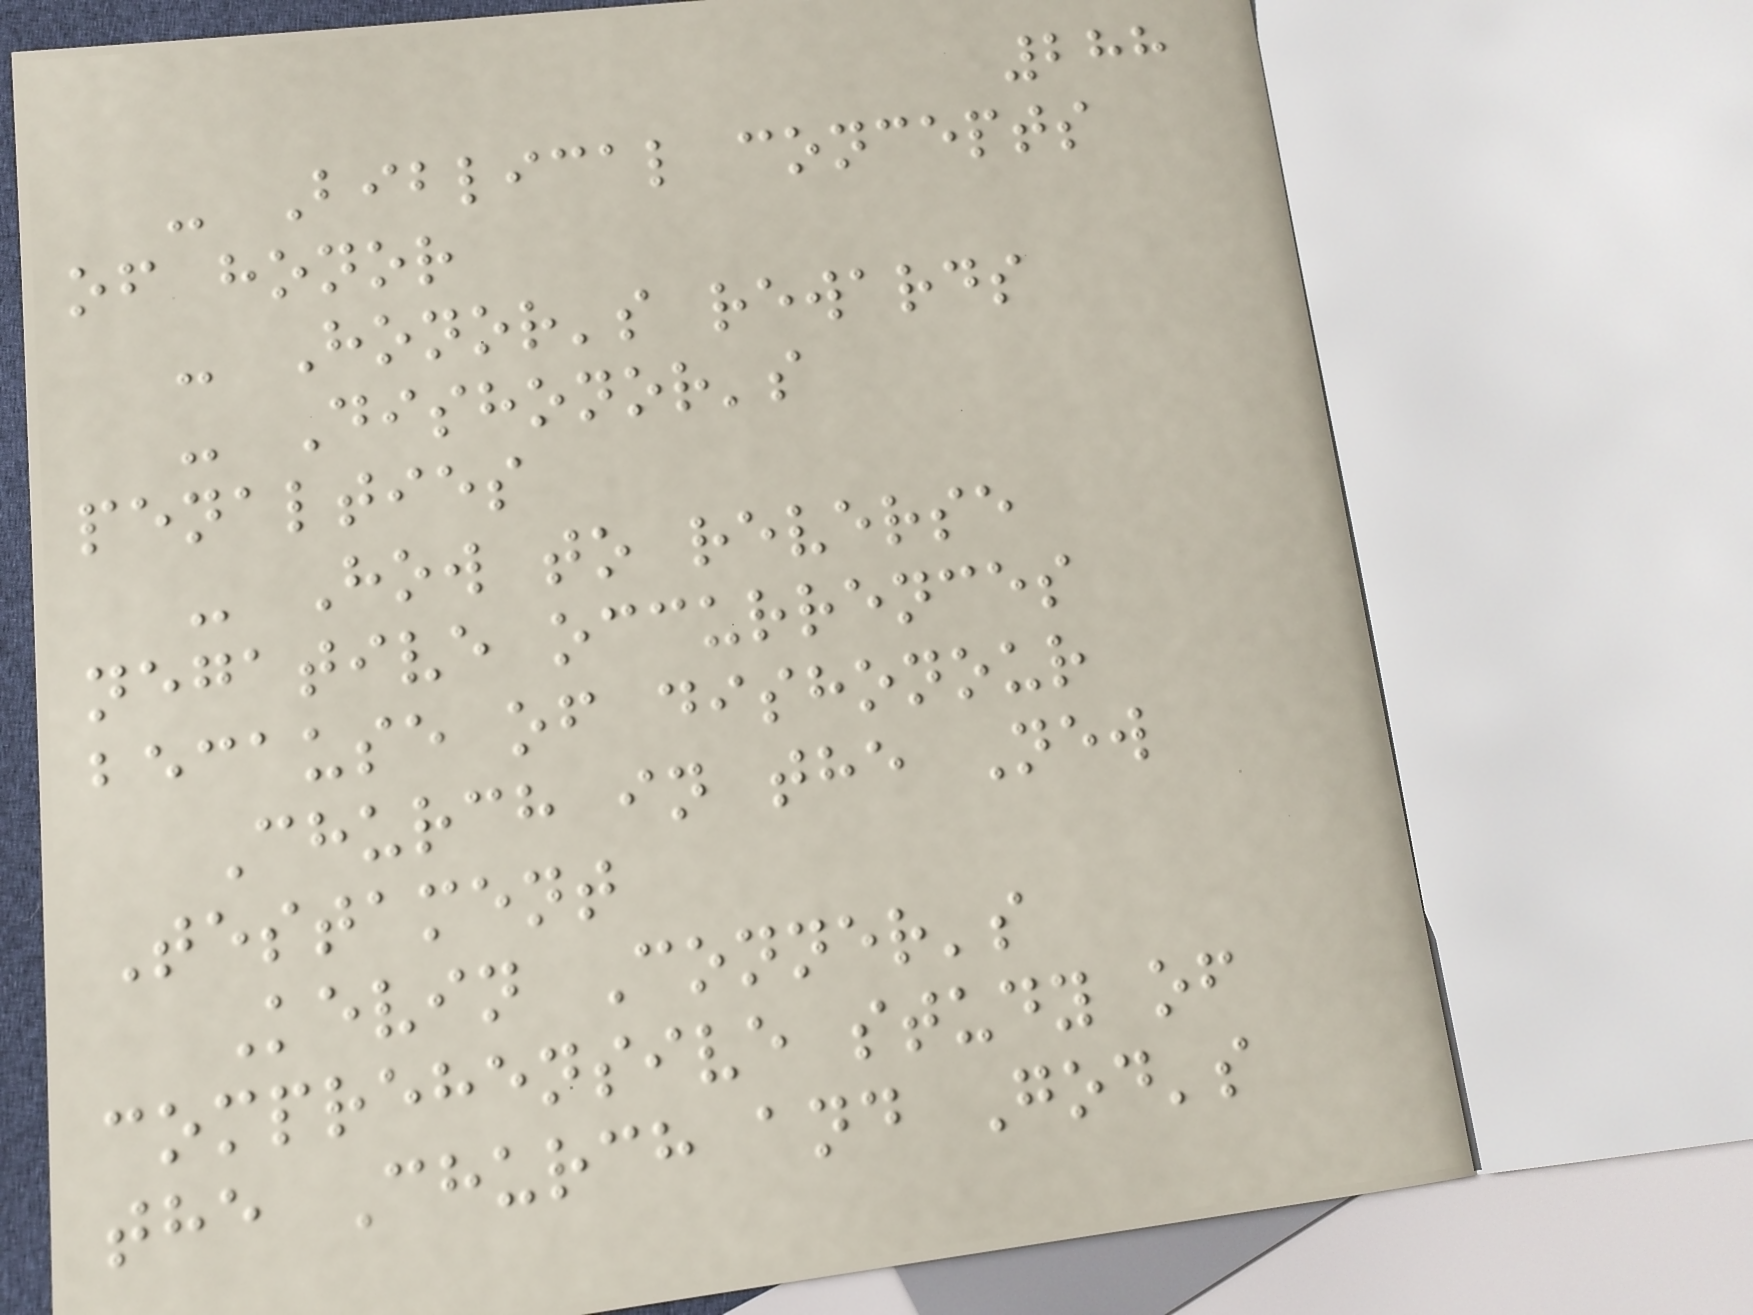288
- Biblical concepts
of honor
- Honor's rewards
- Dishonor's
penalties
- How to reverse
negative occurrences
because of dishonour
Church in the New
Testament
Kevin Conner's
comprehensive study of
the Church and God's
